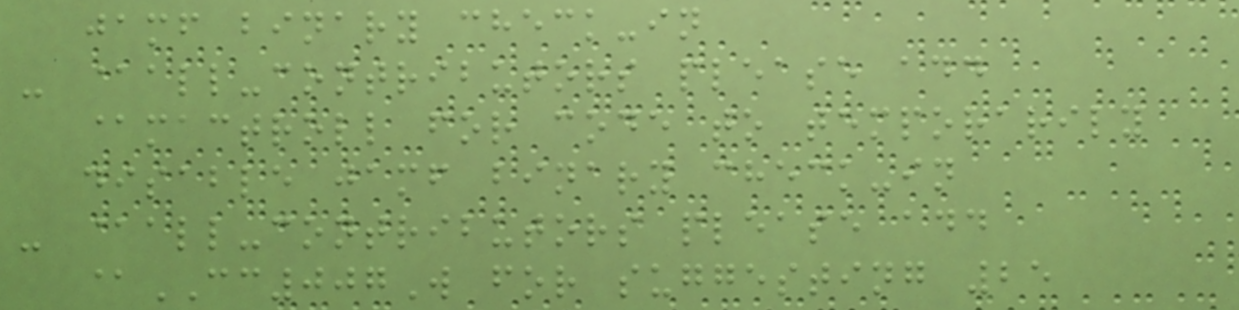jamf binary check-in
- @all-contributors please add
@mactroll for code to temporarily
disable jamf binary check-in
- @all-contributors please add
@CC007W for suggesting 25
